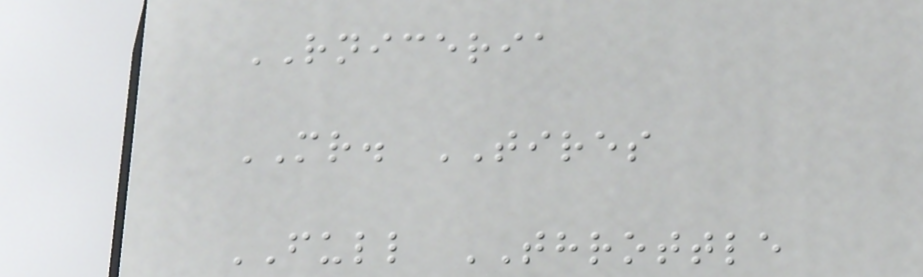RNICERIA
MR. TIRES
FULL THROTTLE
